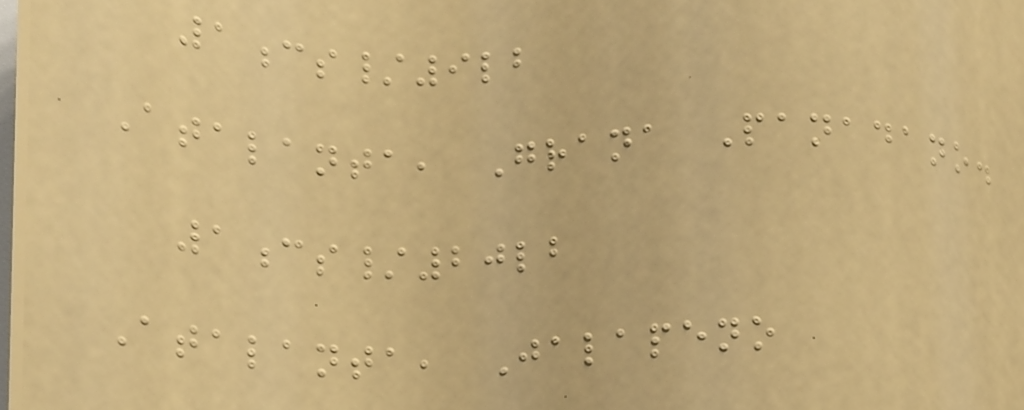1cs/9lb
Atalanta, Grana Panadano.
1cs/20lb
Atalanta, Jalapeno
